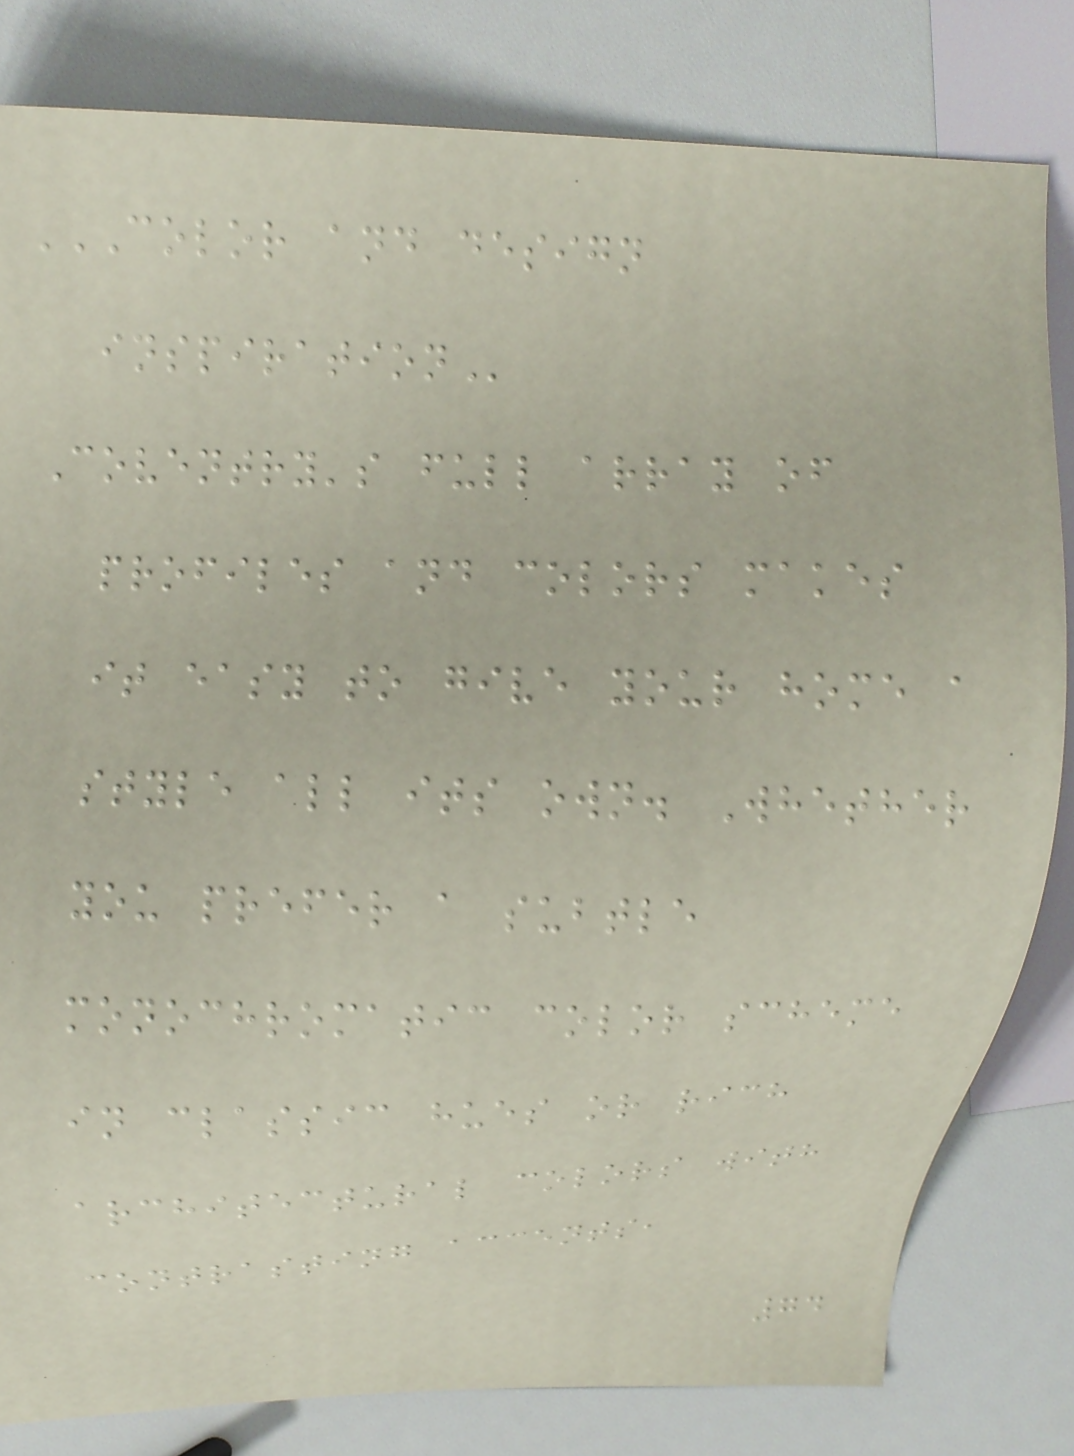COLOR AND DESIGN
INSPIRATION
Coventry's full array of
profiles and colors makes
it easy to give your home a
style all its own. Whether
you prefer a subtle
monochromatic color scheme
in classic hues or rich
architectural colors with
contrasting accents,
74
